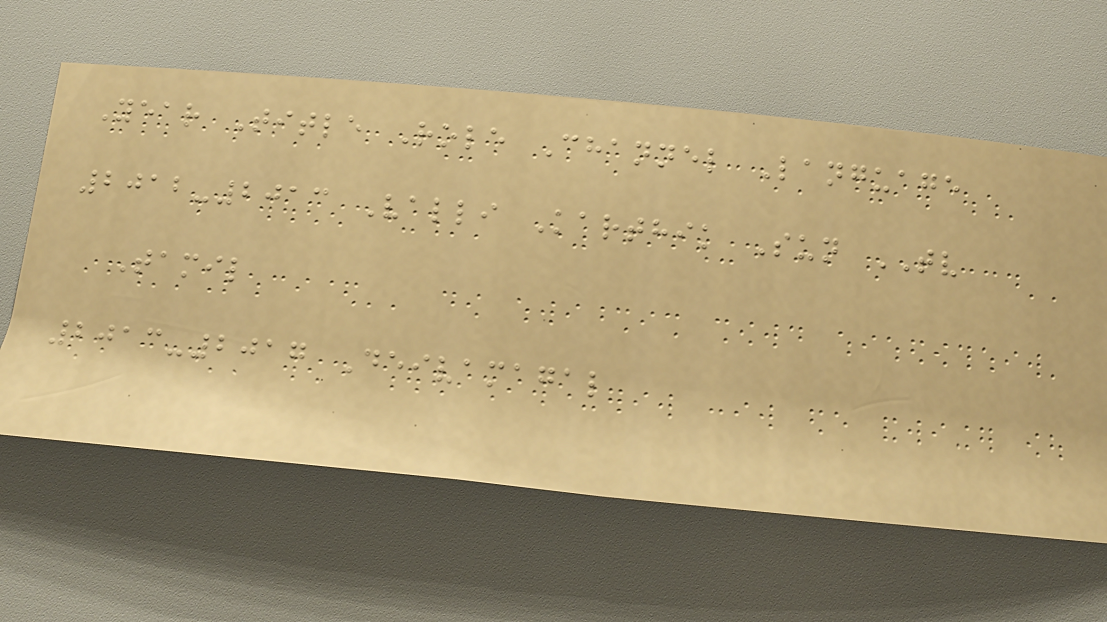Year Title Role Channel Language
2012-2013 Valli Karthik Sun TV
Tamil
2013-2017 Deivamagal
